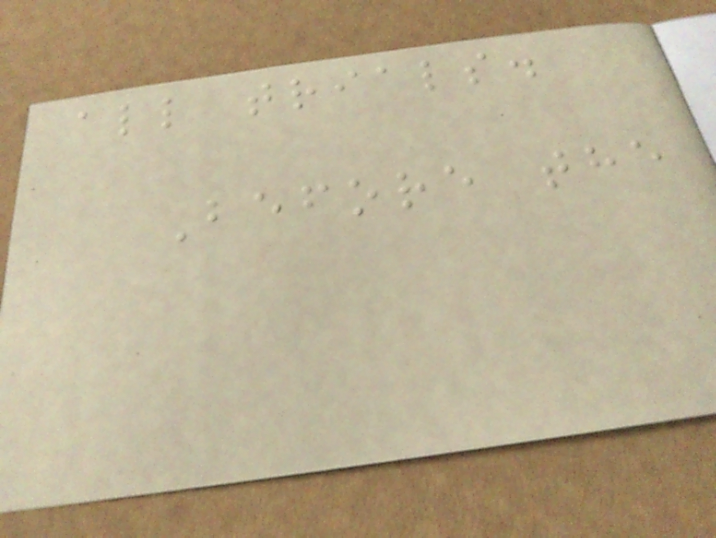all trials.
Before the
